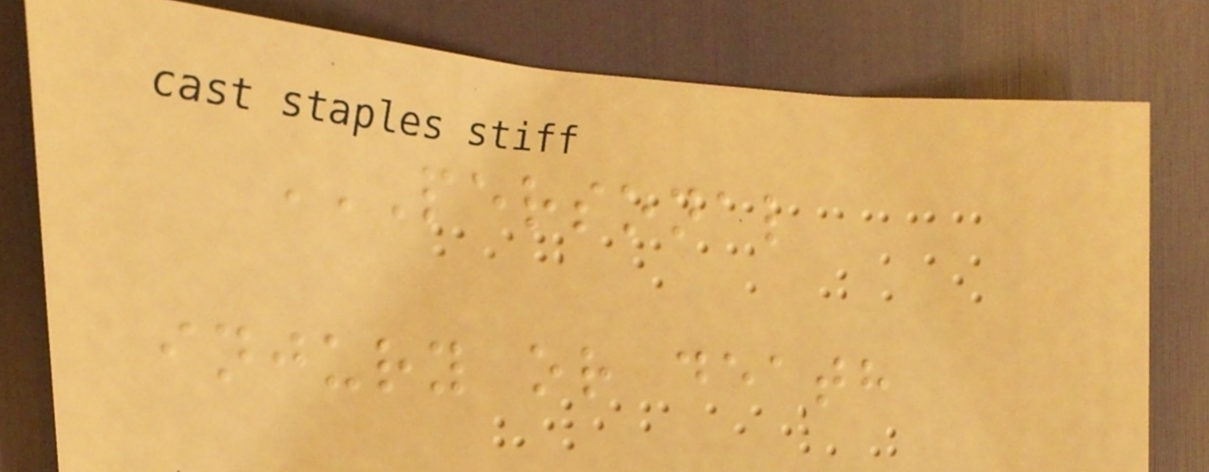PERSONAL
INJURY OR DEATH
